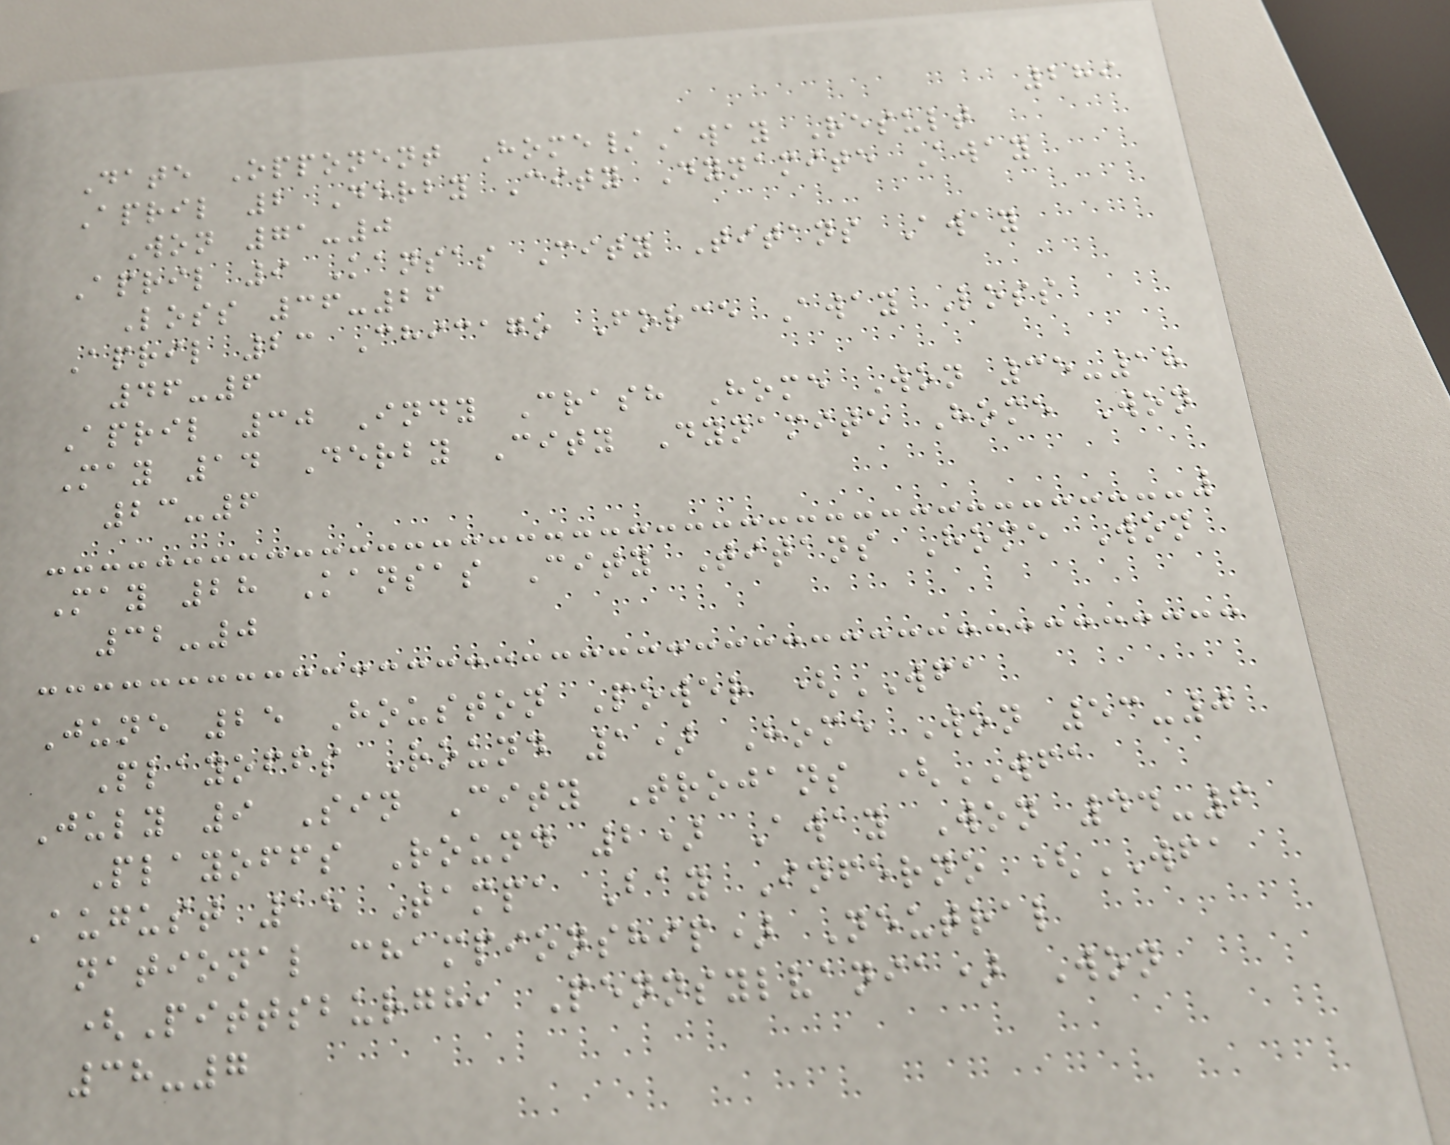289
Date Opponent Home/Away Result
April 2 Derby City Dynamite Away
Won 71-0
April 9 Kansas City Titans Away
Loss 36-26
April 23 Chicago Force Away Loss
46-6
April 30 Indy Crash Home Won 35-18
May 14 Derby City Dynamite Home Won
23-6
May 28 Kansas City Titans Home Won
32-0
June 25 Houston Power (WFA
Playoffs Round 1) Home Won 53-0
July 9 Sin City Trojans (WFA
Playoffs Round 2) Away Won 44-6
August 15 Tampa Bay Inferno (WFA
national championship) Neutral
(Pittsburgh, Pennsylvania) Won
38-7
